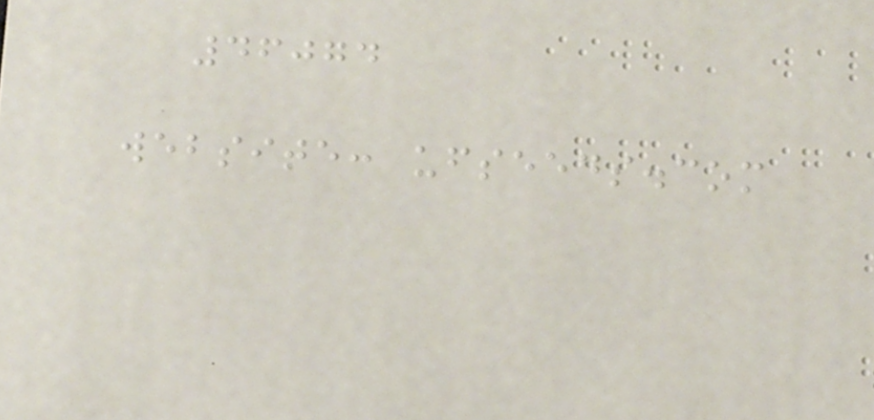46074
website: ufseeds.com
